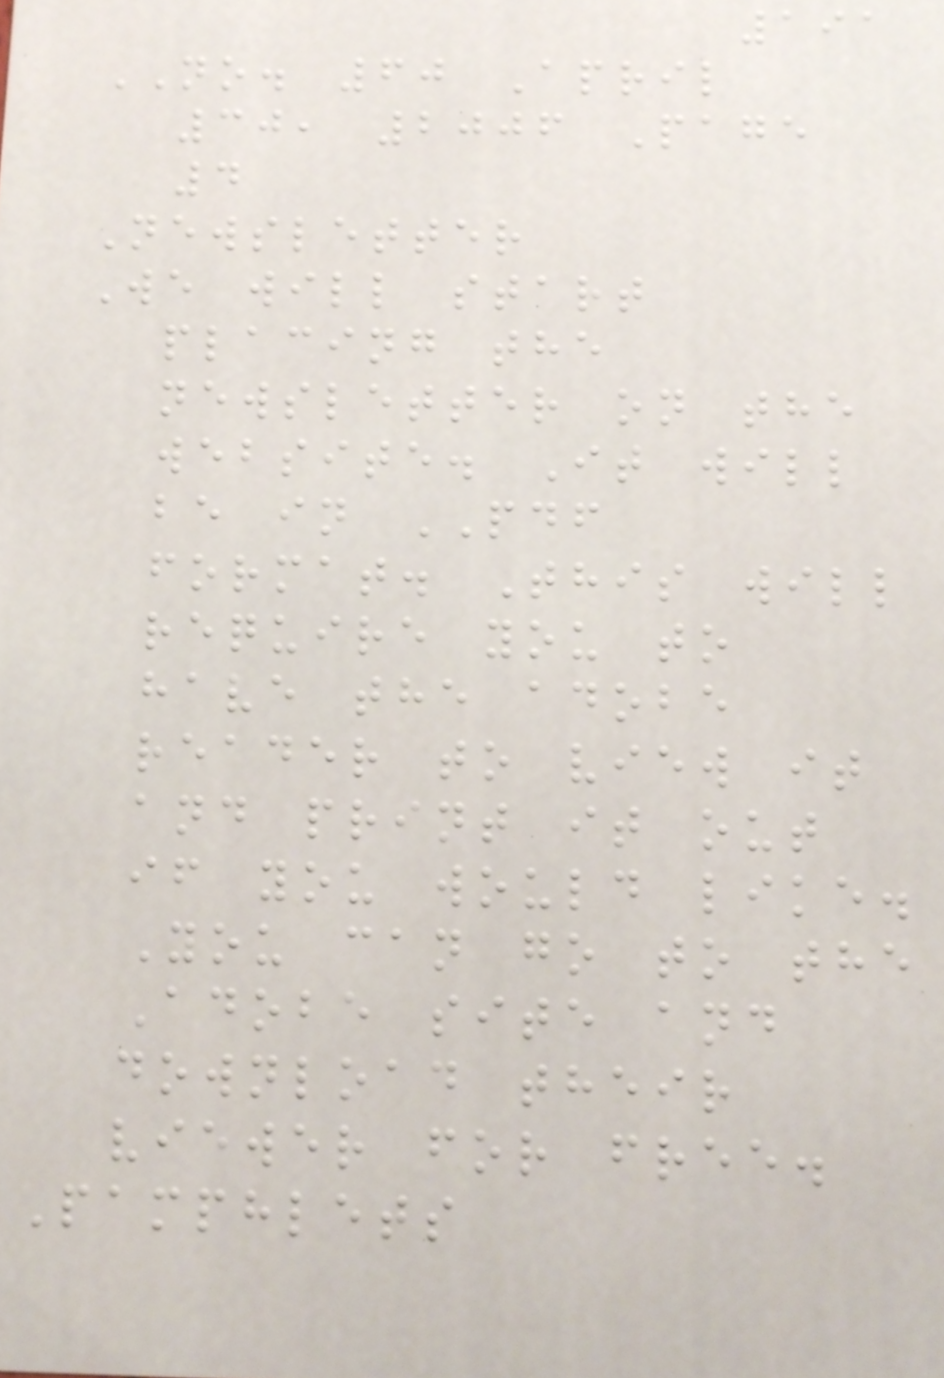191
NO. 60 April
30, 2006 Page
4
Newsletter
We will start
placing the
newsletter on the
website. It will
be in PDF
format. This will
require you to
have the adobe
reader to view it
and print it out
if you would like.
You can go to the
Adobe site and
download their
viewer for free.
Pamphlets
